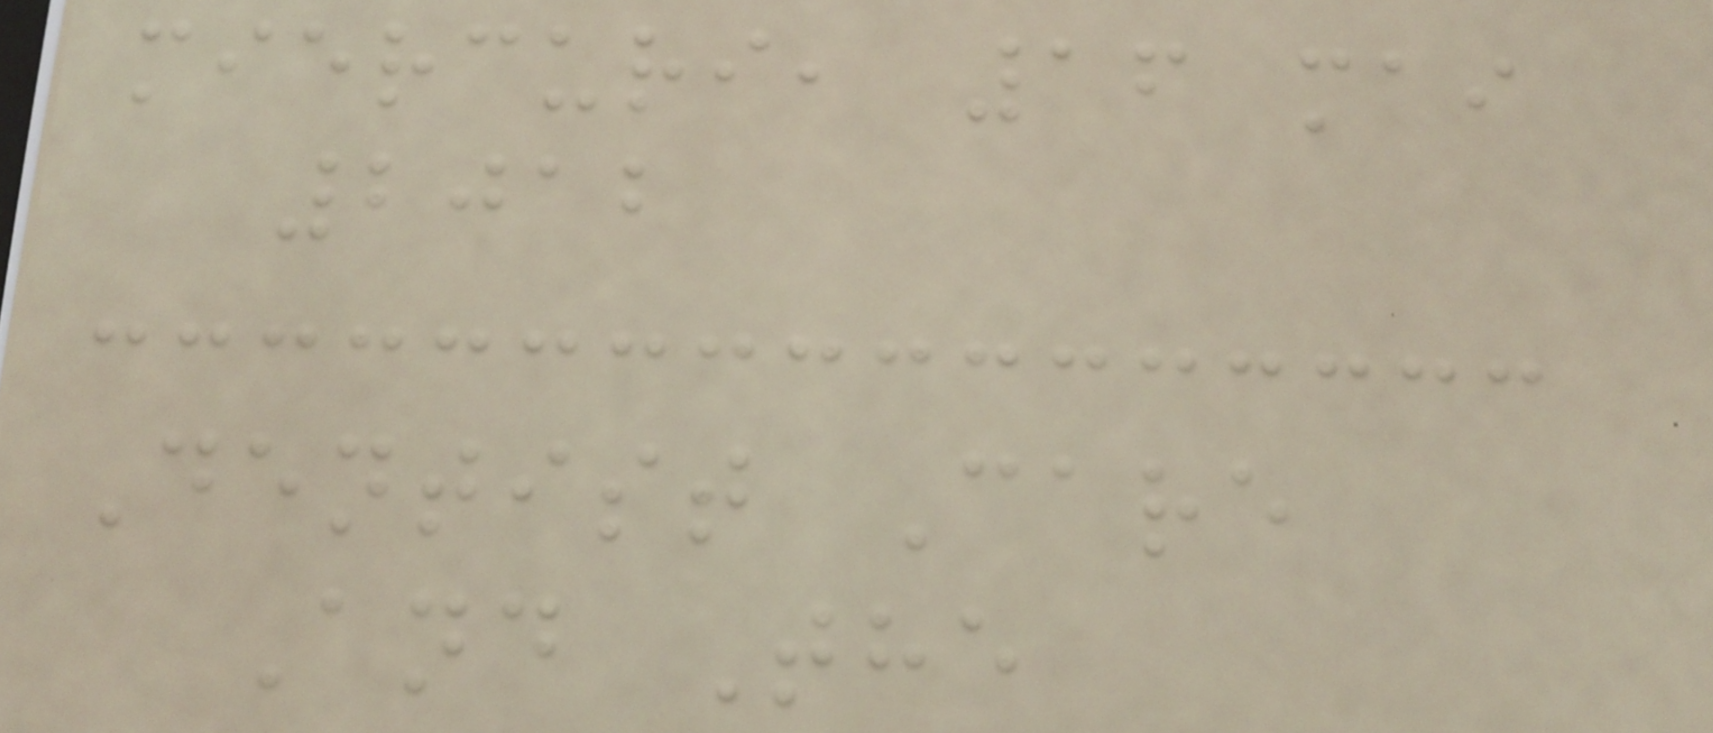miercuri, 16 mai
2012
Dentist Care
And The
